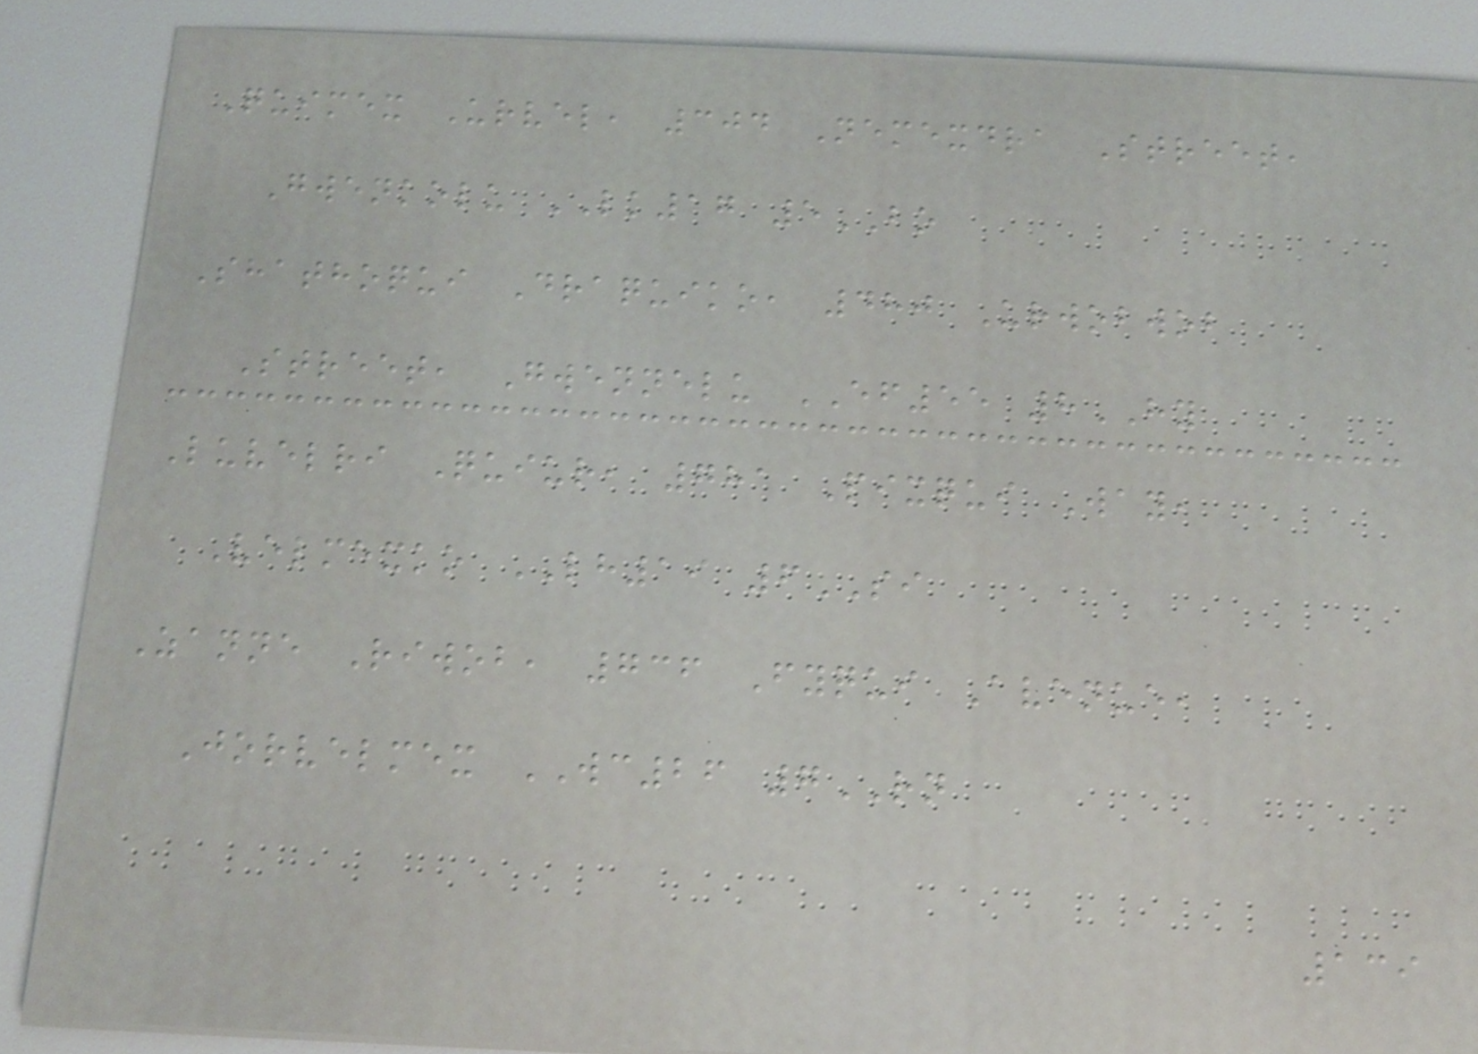Quimex Urvel, 304 Nemexdra Street,
Gwenkolu LK17 5BO
Shathoqui Draquiko, 480 Urwobwob
Street, Gwennelu EF55 8HY
Luvelri Quiur, 781 Pixqui Way,
Velmexko LH19 6SI
Zanne Riwob, 736 Fyqui Avenue,
Jorvelmex WC26 7RN
139
